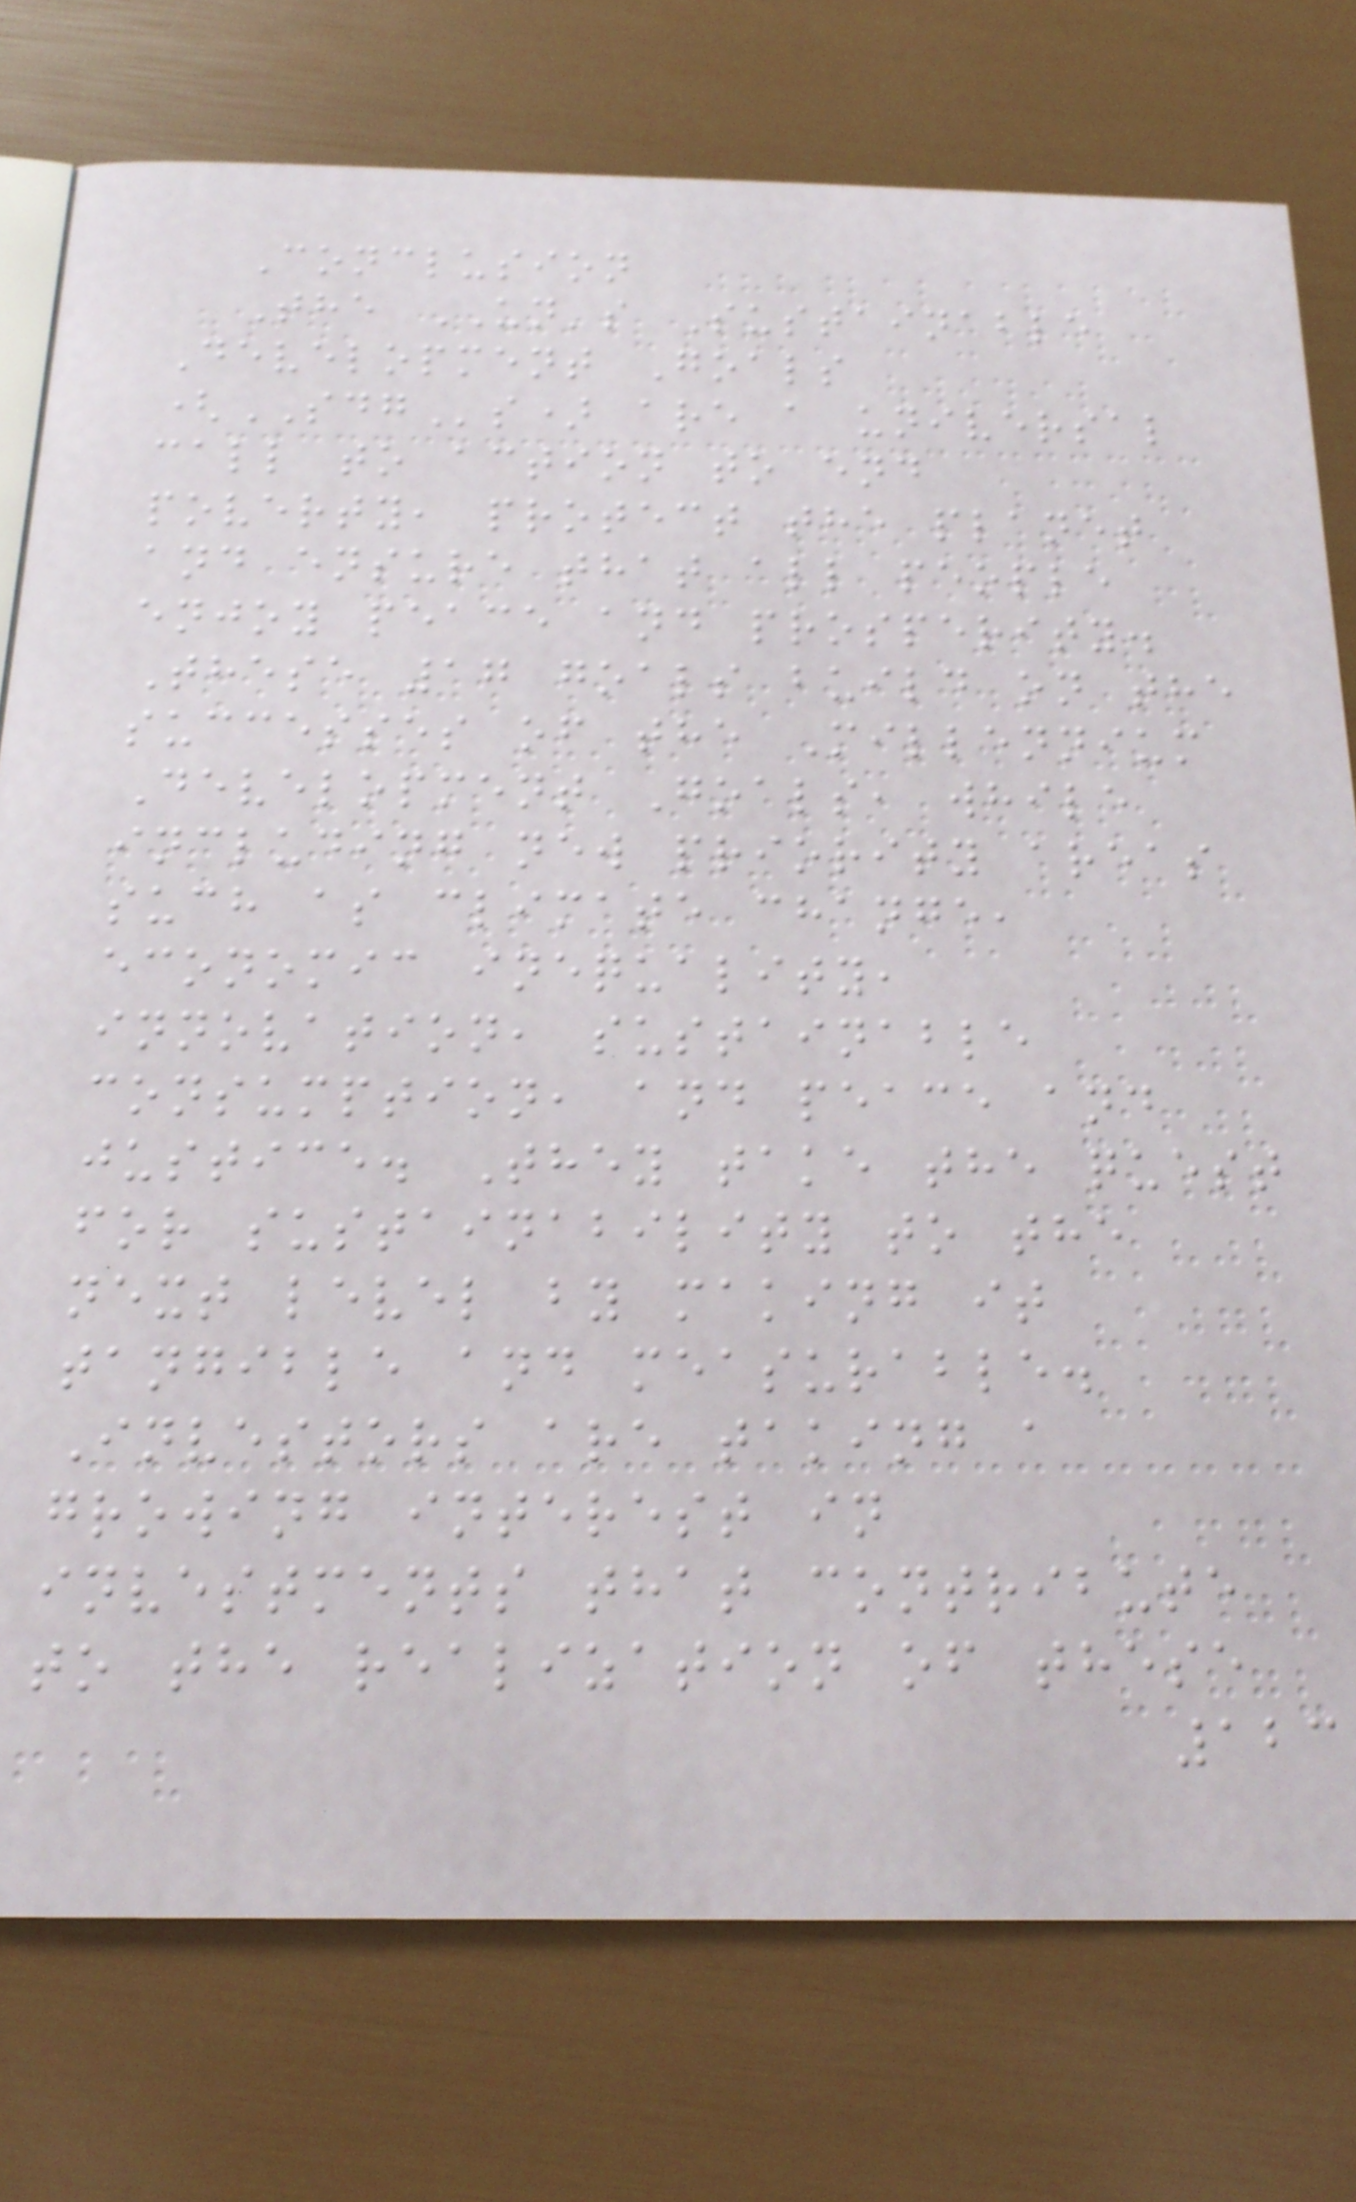Conclusion
The UN's Sustainable
Development Goals
(SDGs) are a universal
call to action to end
poverty, protect the planet
and ensure that all people
enjoy peace and prosperity.
These 17 goals build on the
successes of the Millennium
Development Goals, while
including new priority areas
such as climate change,
economic inequality,
innovation, sustainable
consumption, and peace and
justice. They take the quest
for sustainability to the
next level by making it
tangible and measurable.
Investors are taking a
growing interest in
investments that contribute
to the realization of these
123
